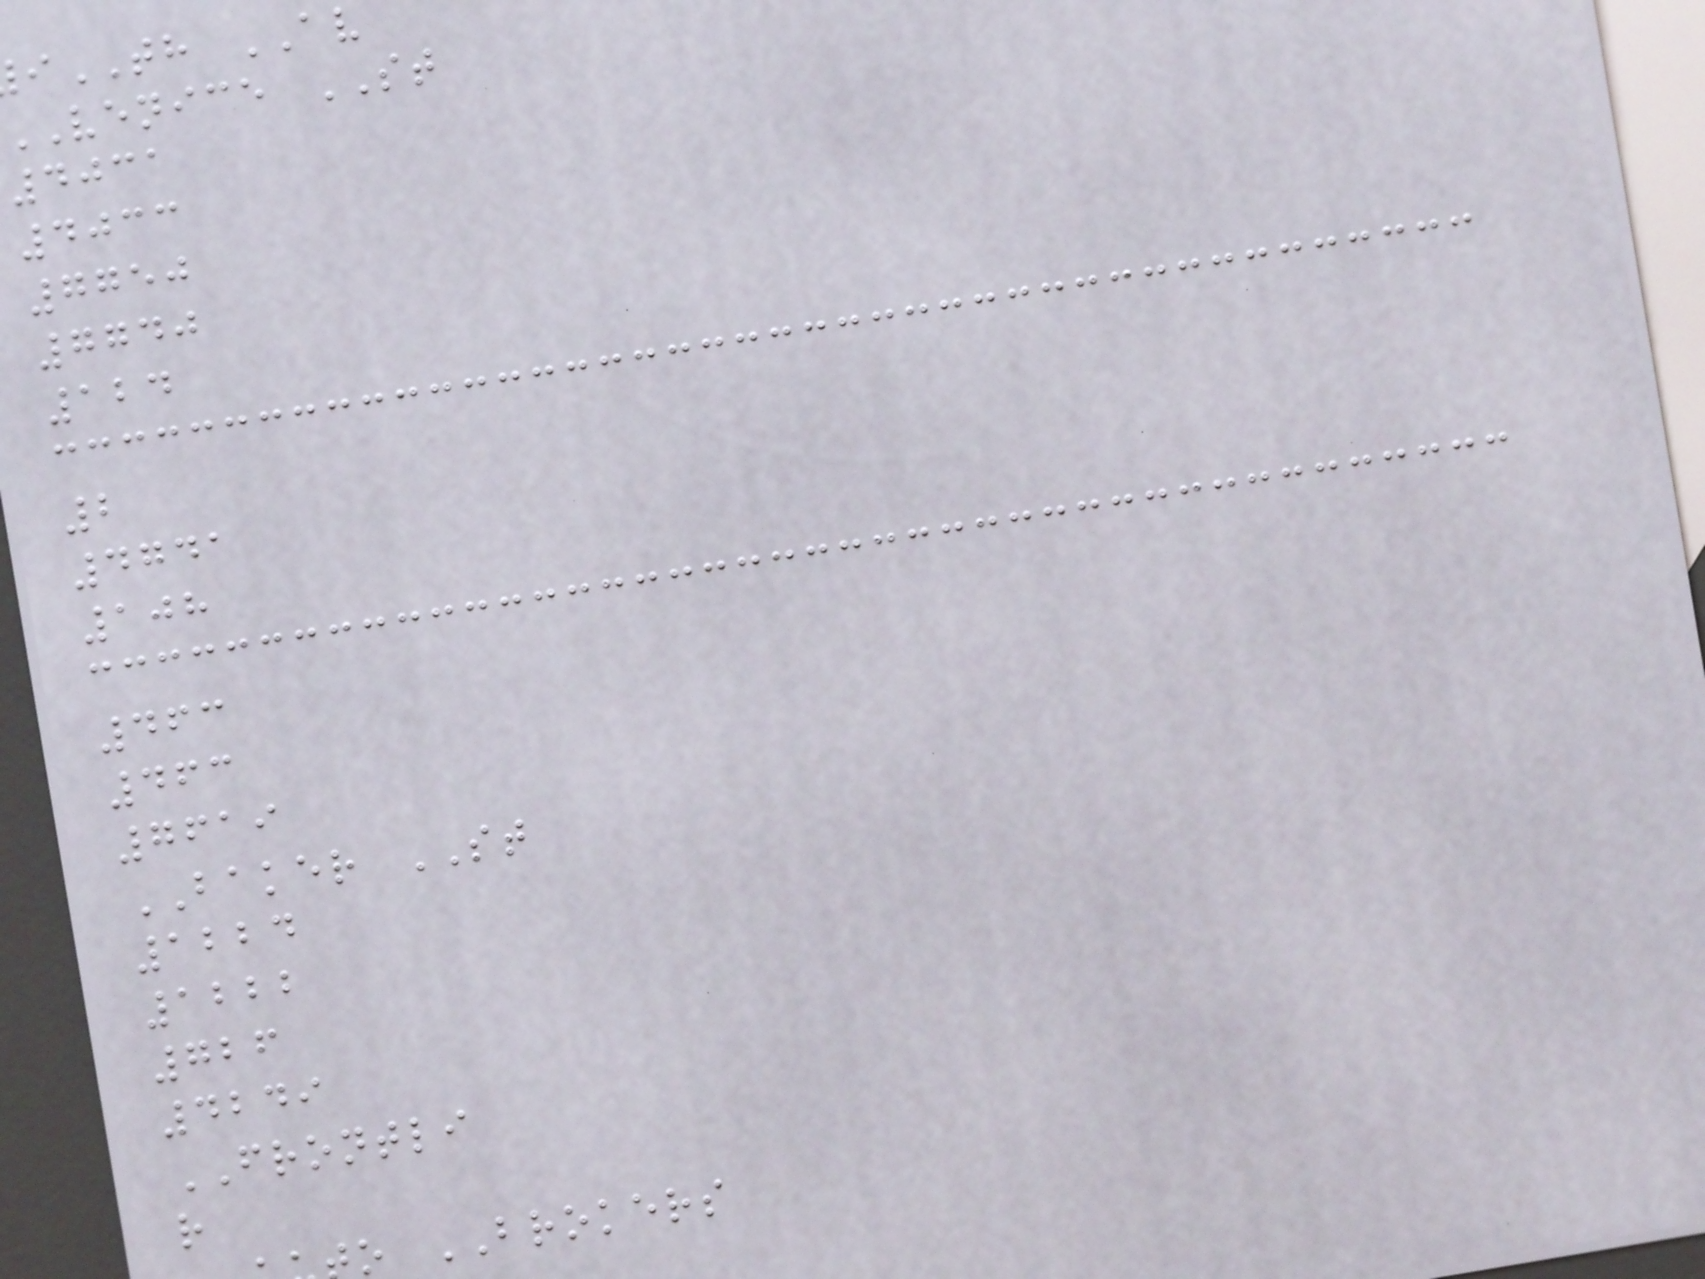TH AV
venice ST
4031
4033
7750
7740
124
2
4741
108
463
463
7619
BAKER ST
1224
1222
726
4249
FRONTLI
r
o BROKERS
